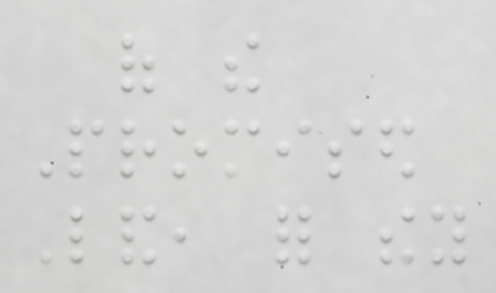of the
Promised
Land, for they
